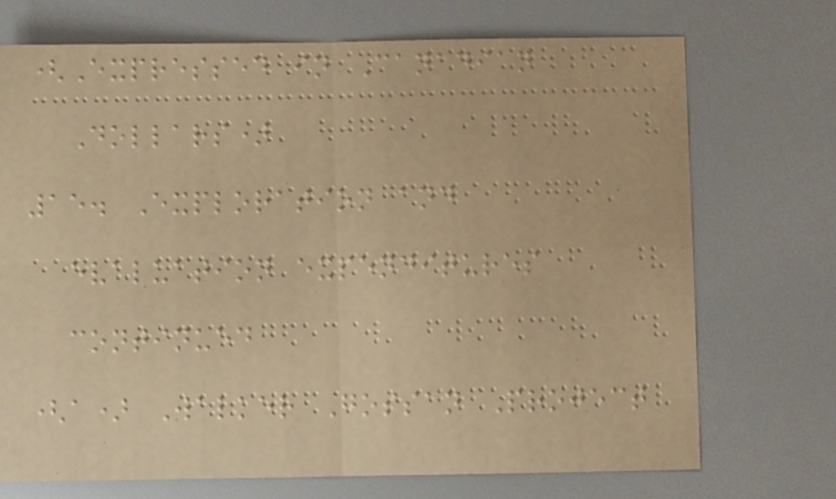(Expressed in Canadian
Dollars)
15. Exploration and
evaluation expenditures
continued
(a) Walker Gossan Project
